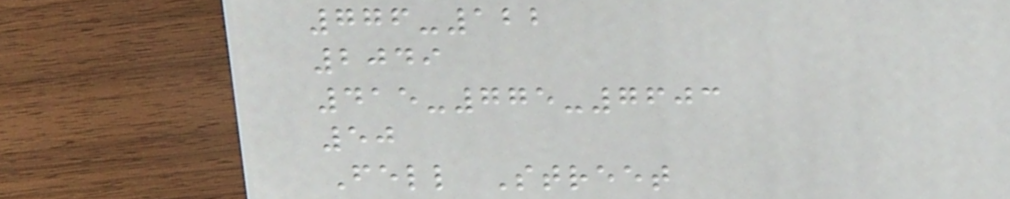776-122
2049
415-775-7603
50
Fell Street
